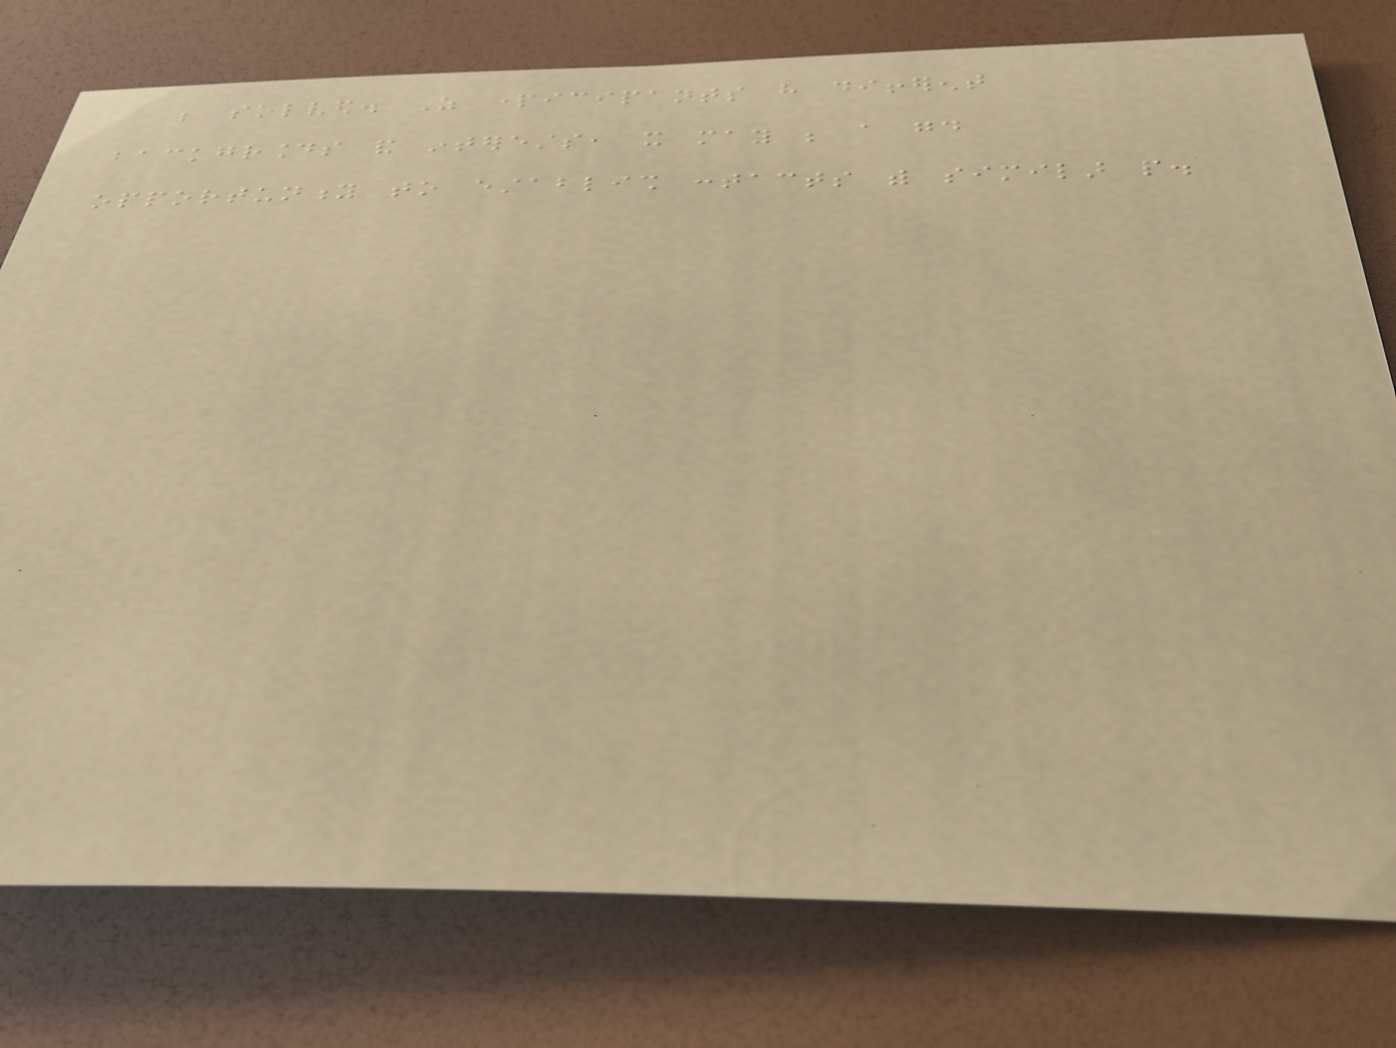be solved. As participants have different
backgrounds and interests, it may be a good
opportunity to establish contacts with similar people.
